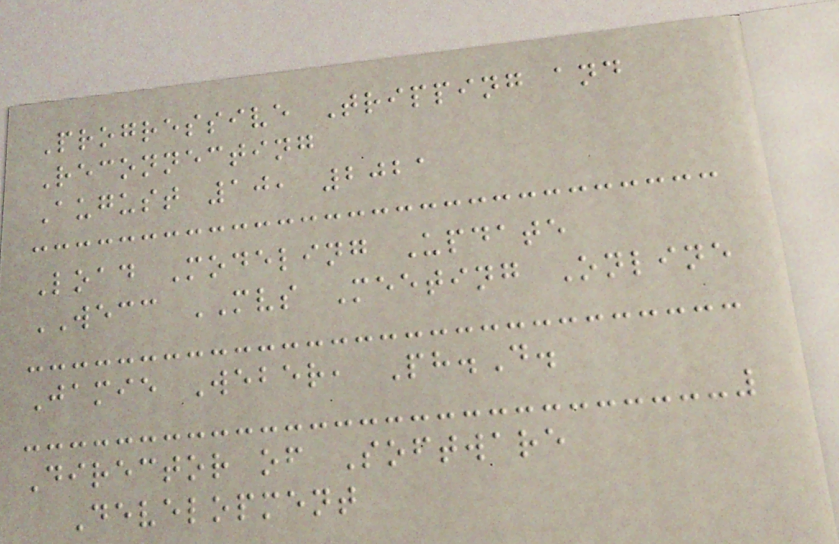Progressive Tripping and
Reconnecting
August 10, 2021
Load Modeling Update
WECC MVS Meeting Online
Jamie Weber, Ph.D.
Director of Software
Development
